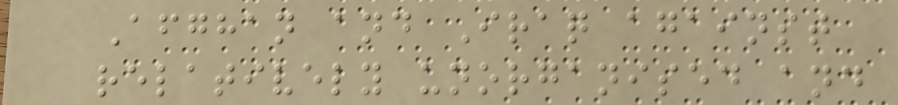Afghan and Iraq against
relatively unorganised and
